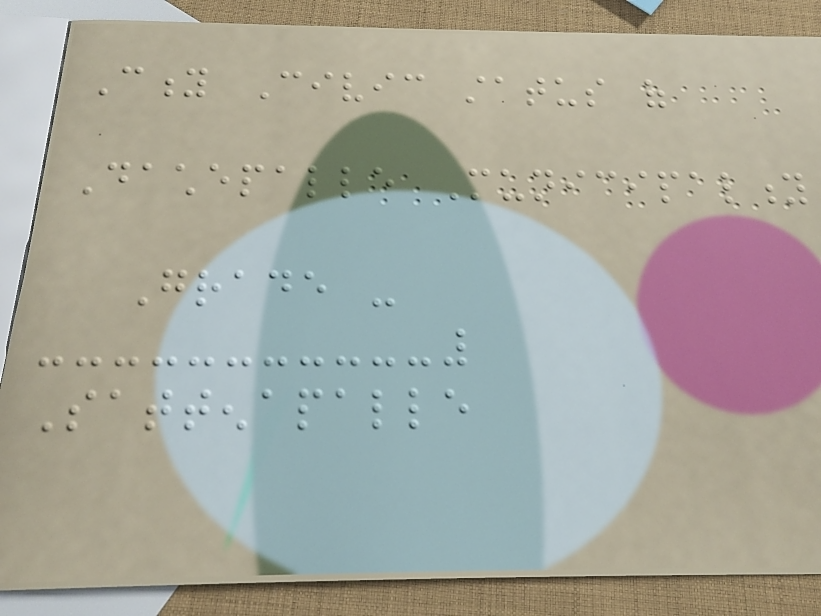City Civic status of
Dachepalle Municipality
Grade -
Sattenapalle
